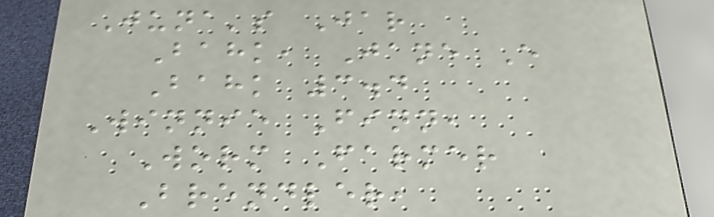Juna's Jar
Bahk, Jane E
Bahk 3.4
Winnie Finn,
Worm Farmer
Brendler,
